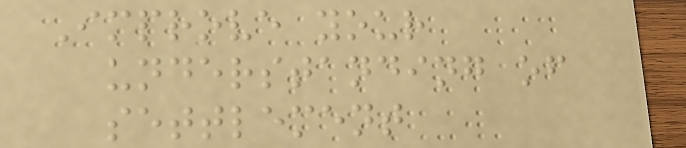Improve your
understanding of
settlement
